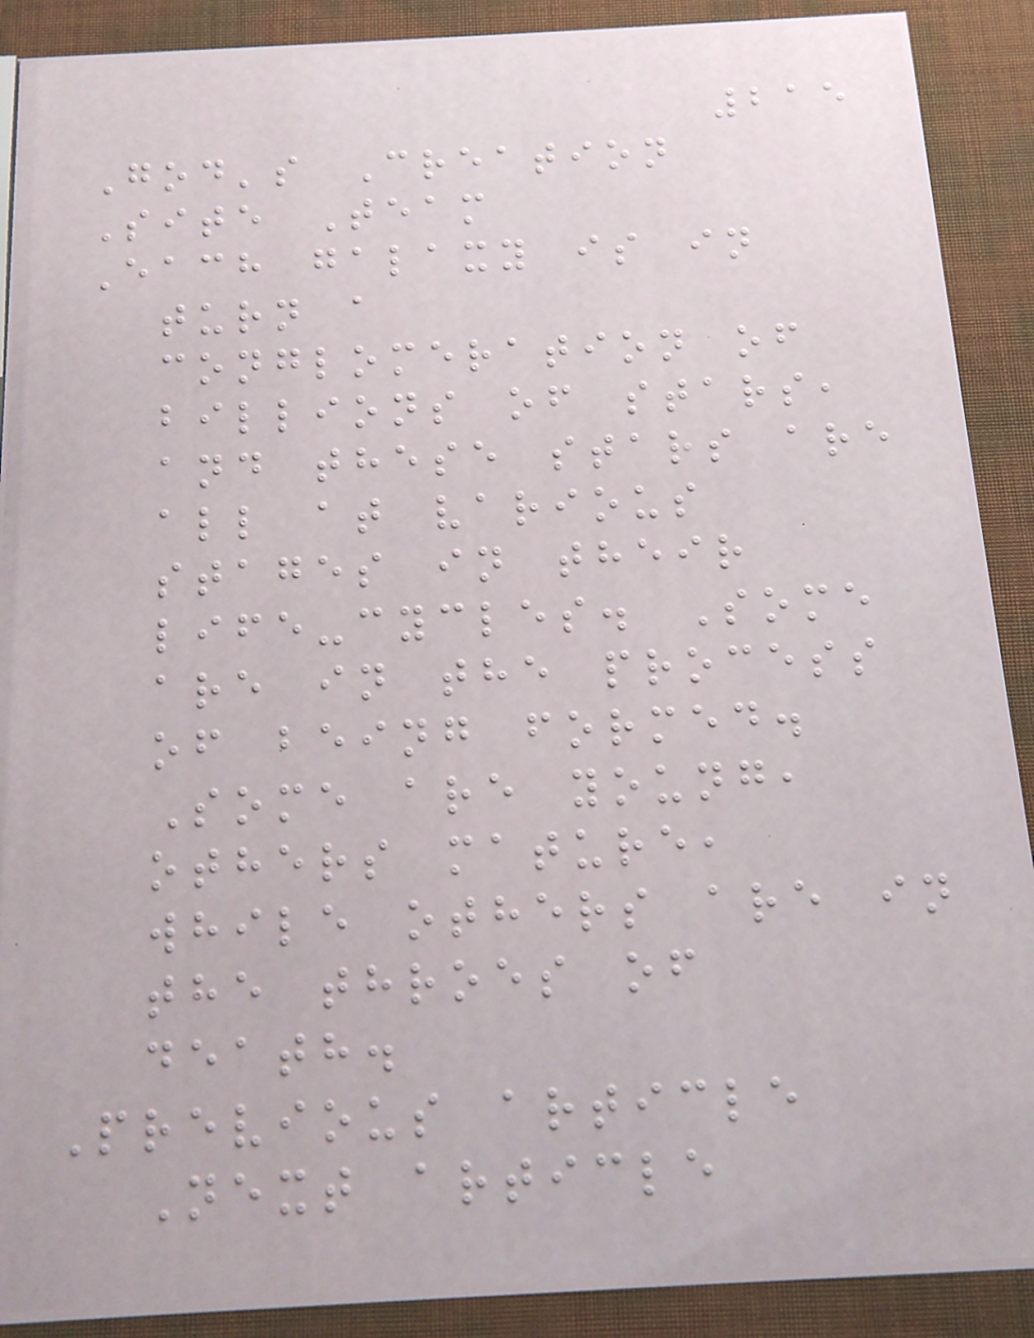215
God's Creation
Site Team
Each galaxy is in
turn a
conglomeration of
billions of stars,
and these stars are
all at various
stages in their
life-cycles. Some
are in the process
of being formed.
Some are young,
others mature,
while others are in
the throes of
death.
Previous article
Next article
